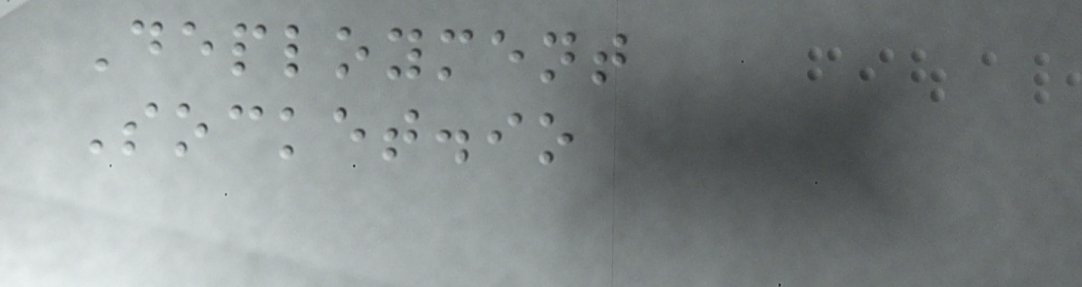Deployment
Socket.io
